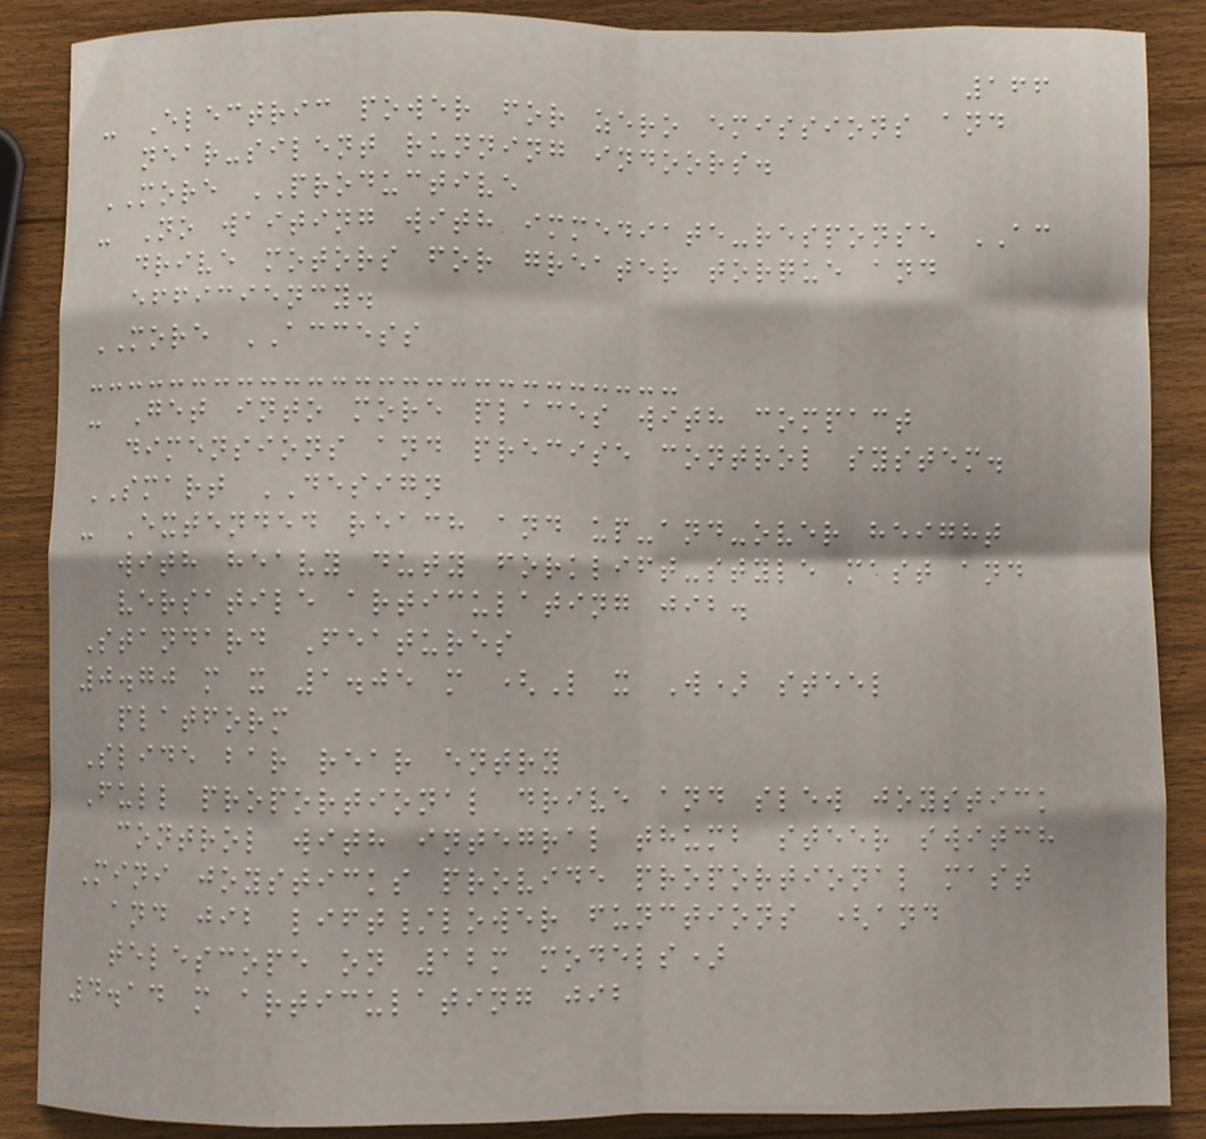166
- Electric power for zero emissions and
near-silent running indoors.
MORE PRODUCTIVE
- No waiting with immediate-response AC
drive motors for greater torque and
efficiency.
MORE ACCESS
- Get into more places with compact
dimensions and precise control system.
SMART DESIGN
- Extended reach and up-and-over height
with heavy duty forklift-style mast and
versatile articulating jib.
Standard Features
0.70 m x 1.05 m (L x W) steel
platform
Slide bar rear entry
Full proportional drive and slew joystick
control with integral thumb steer switch
Mini joysticks provide proportional mast
and jib lift/lower functions (and
telescope on 12m models)
4.14 m articulating jib
